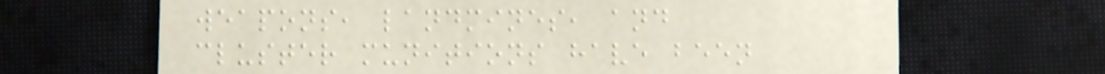weapons, landmines, and
cluster munitions have been
